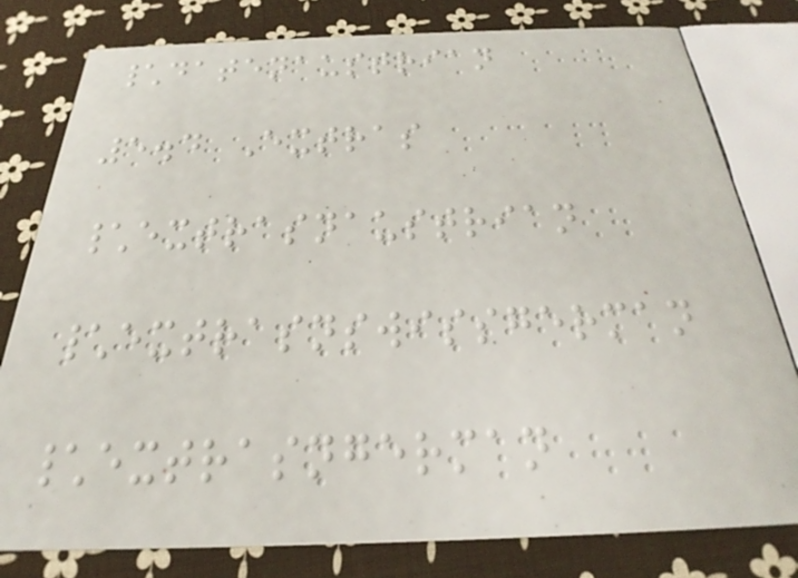\datenaustrian
5.4 Extras
\extrasnaustrian
\extrasnswissgerman
\extrasngerman
